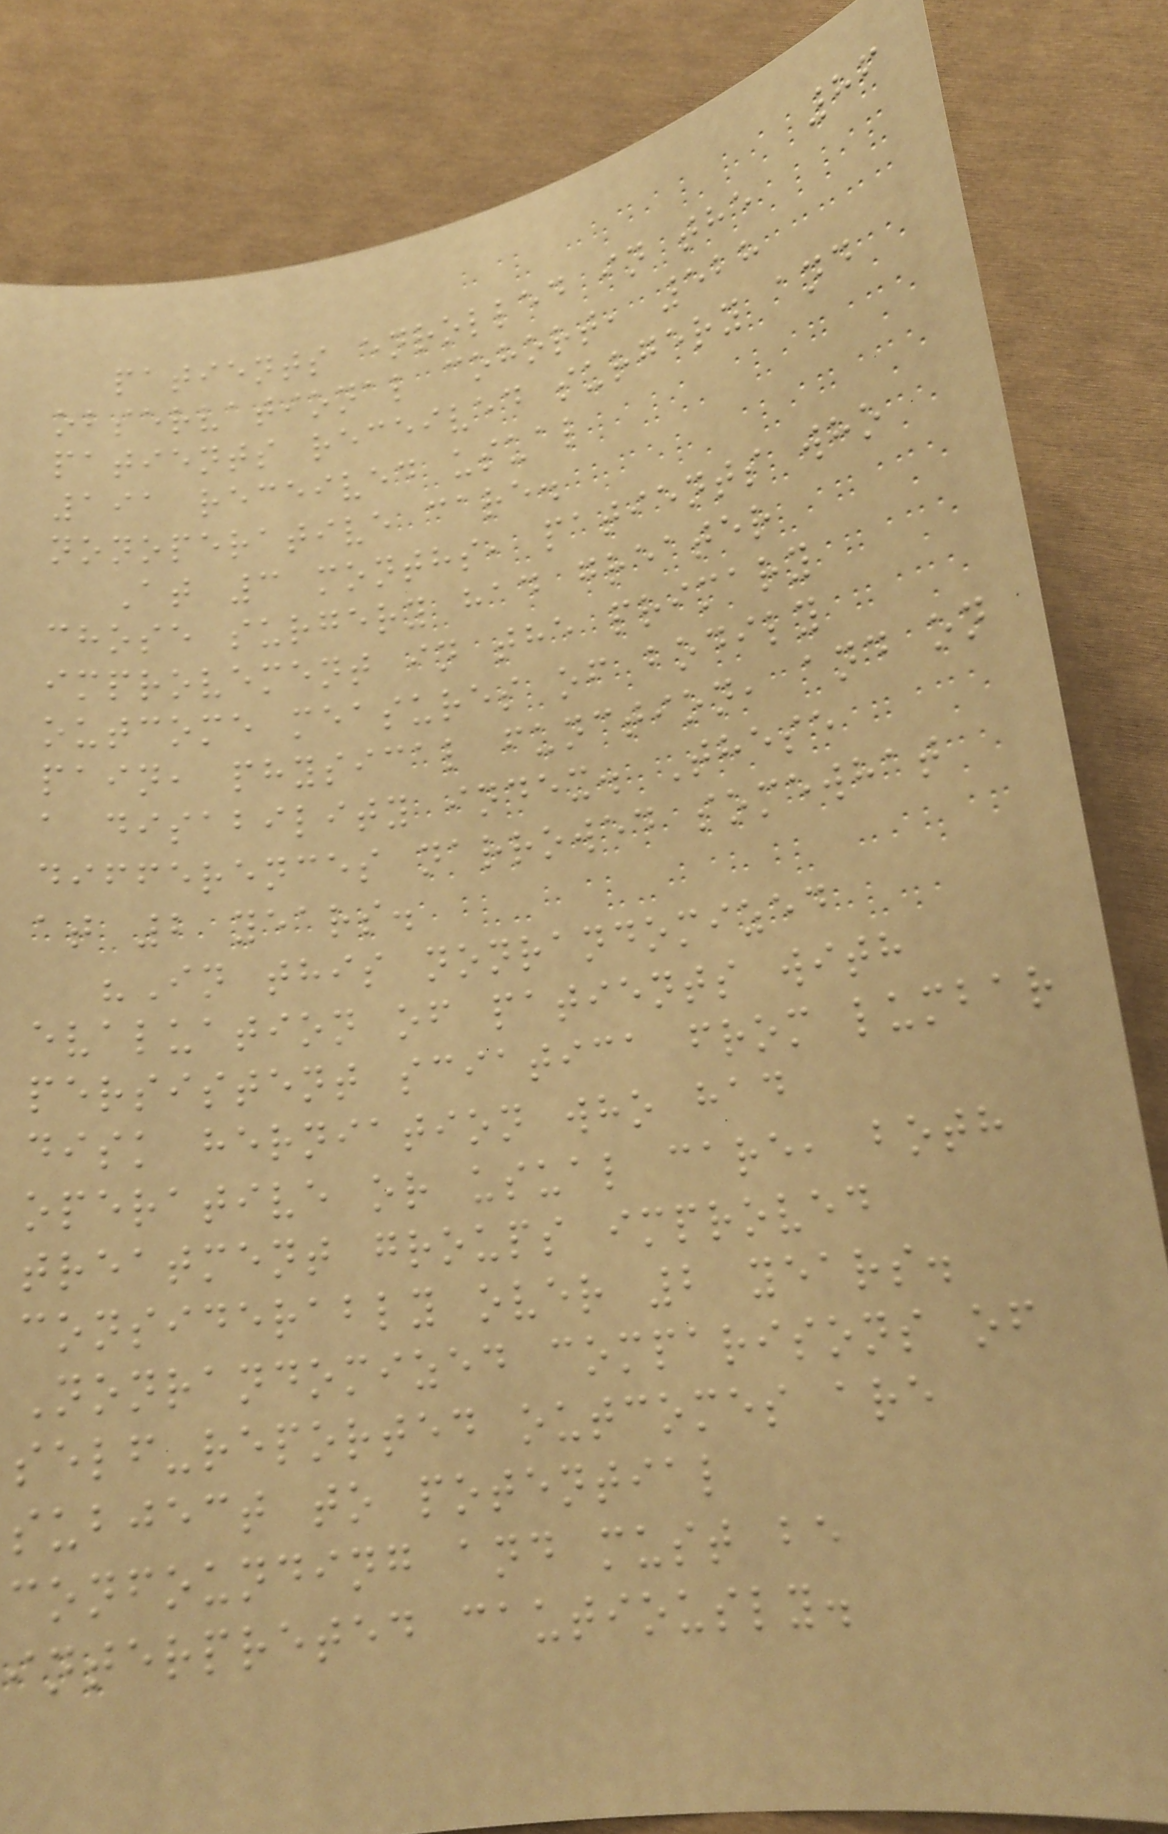86
patients enrolled in the
observational cohort, 528
patients received surgery and
191 received usual
nonoperative care.
At 3 months, patients who
chose surgery had greater
improvement in the primary
outcome measures of bodily
pain, physical function, and on
a disability index. These
differences narrowed somewhat
at 2 years.
"In this nonrandomized
evaluation of patients with
persistent sciatica from lumbar
disk herniation who had
operative or usual care, both
treatment groups improved
considerably over 2 years.
Nonrandomized comparisons of
self-reported outcomes are
subject to potential
confounding and must be
interpreted cautiously.
